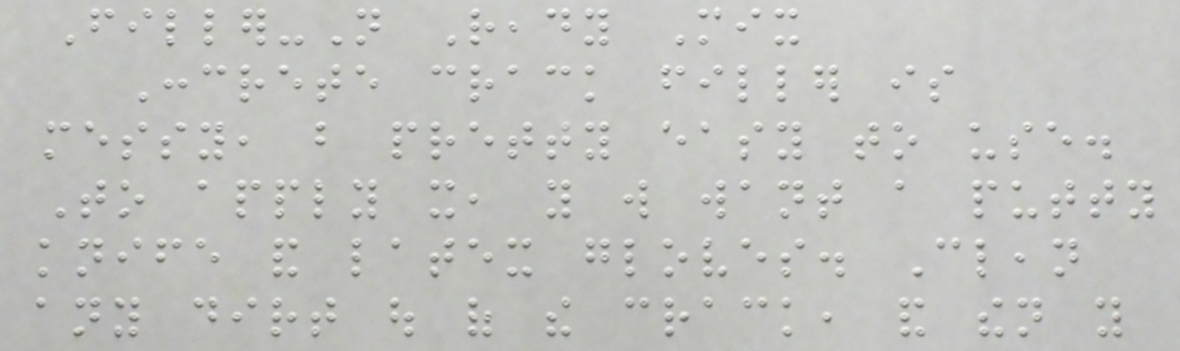Filler-Not Ready Mix
Concrete crack filler is
messy, but pretty easy to use.
To apply it, you will want a putty
knife and latex gloves. Clean
any dirt out of the crack, and then you
